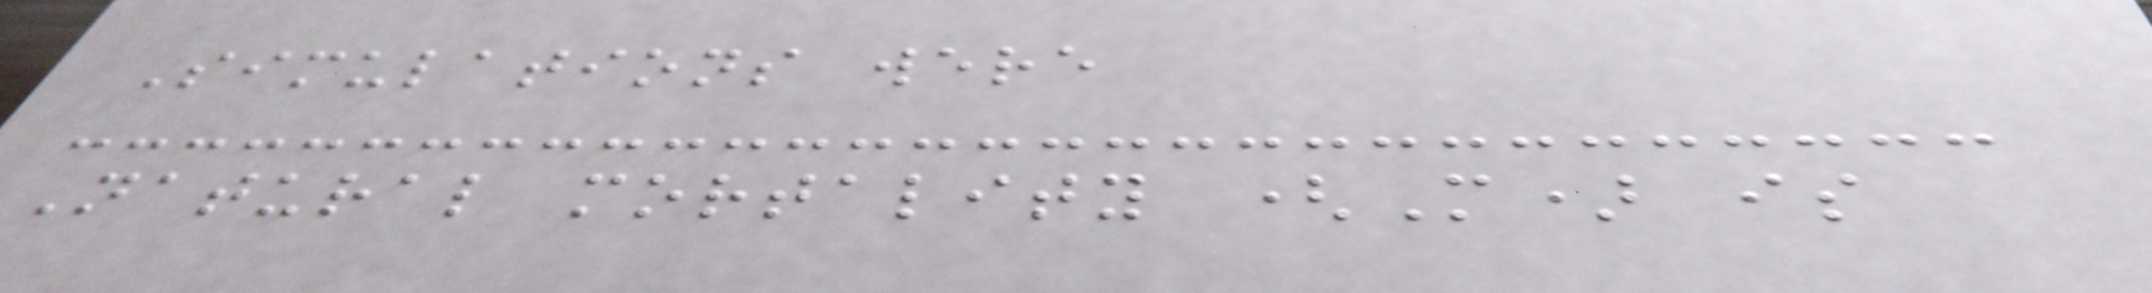Simulations were
Natural mortality (M) is
